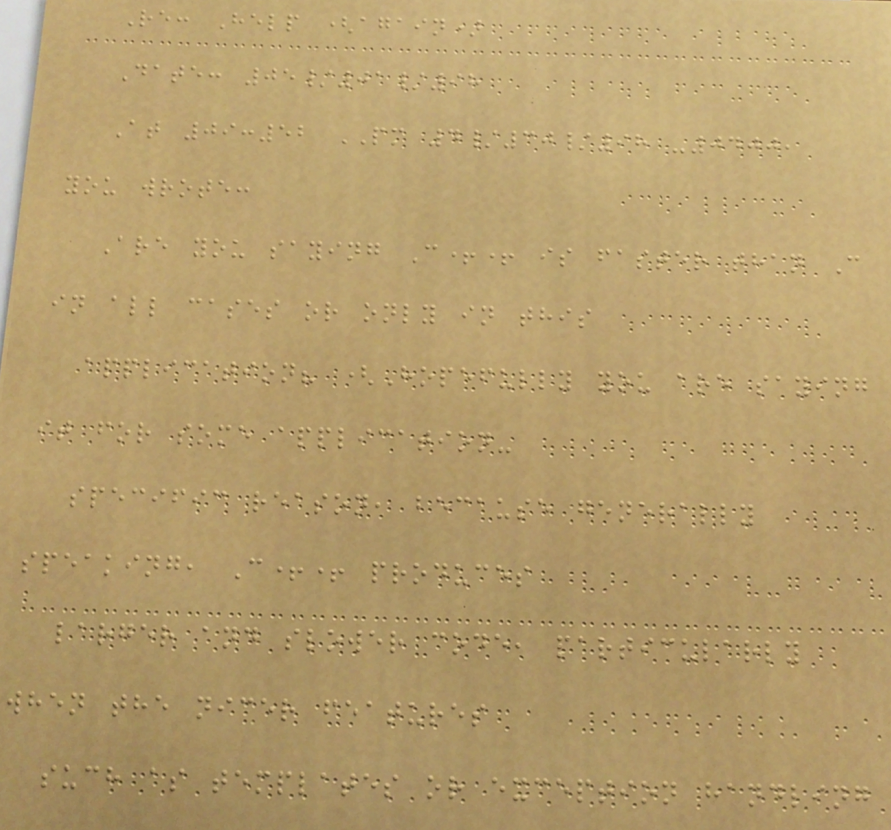Re: Help (again)
Date: 05/01/98
At 09:52 PM 4/30/98 -0400,
you wrote:
Are you saying C++ is faster than C
in all cases or only in this
application? (Hopefully you are saying
it for some application-
specific reason, because generally
speaking, C++ produces
larger and slower code, particularly
when the nicer features
such as templates or exception handling
